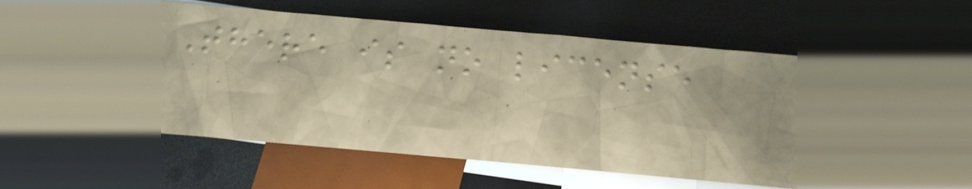There is no license
